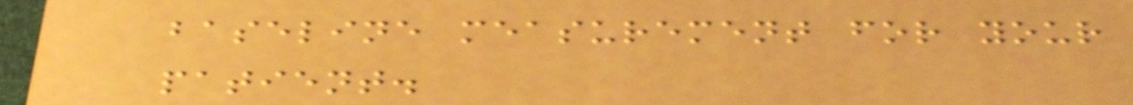baseline measurement for your
patient.
